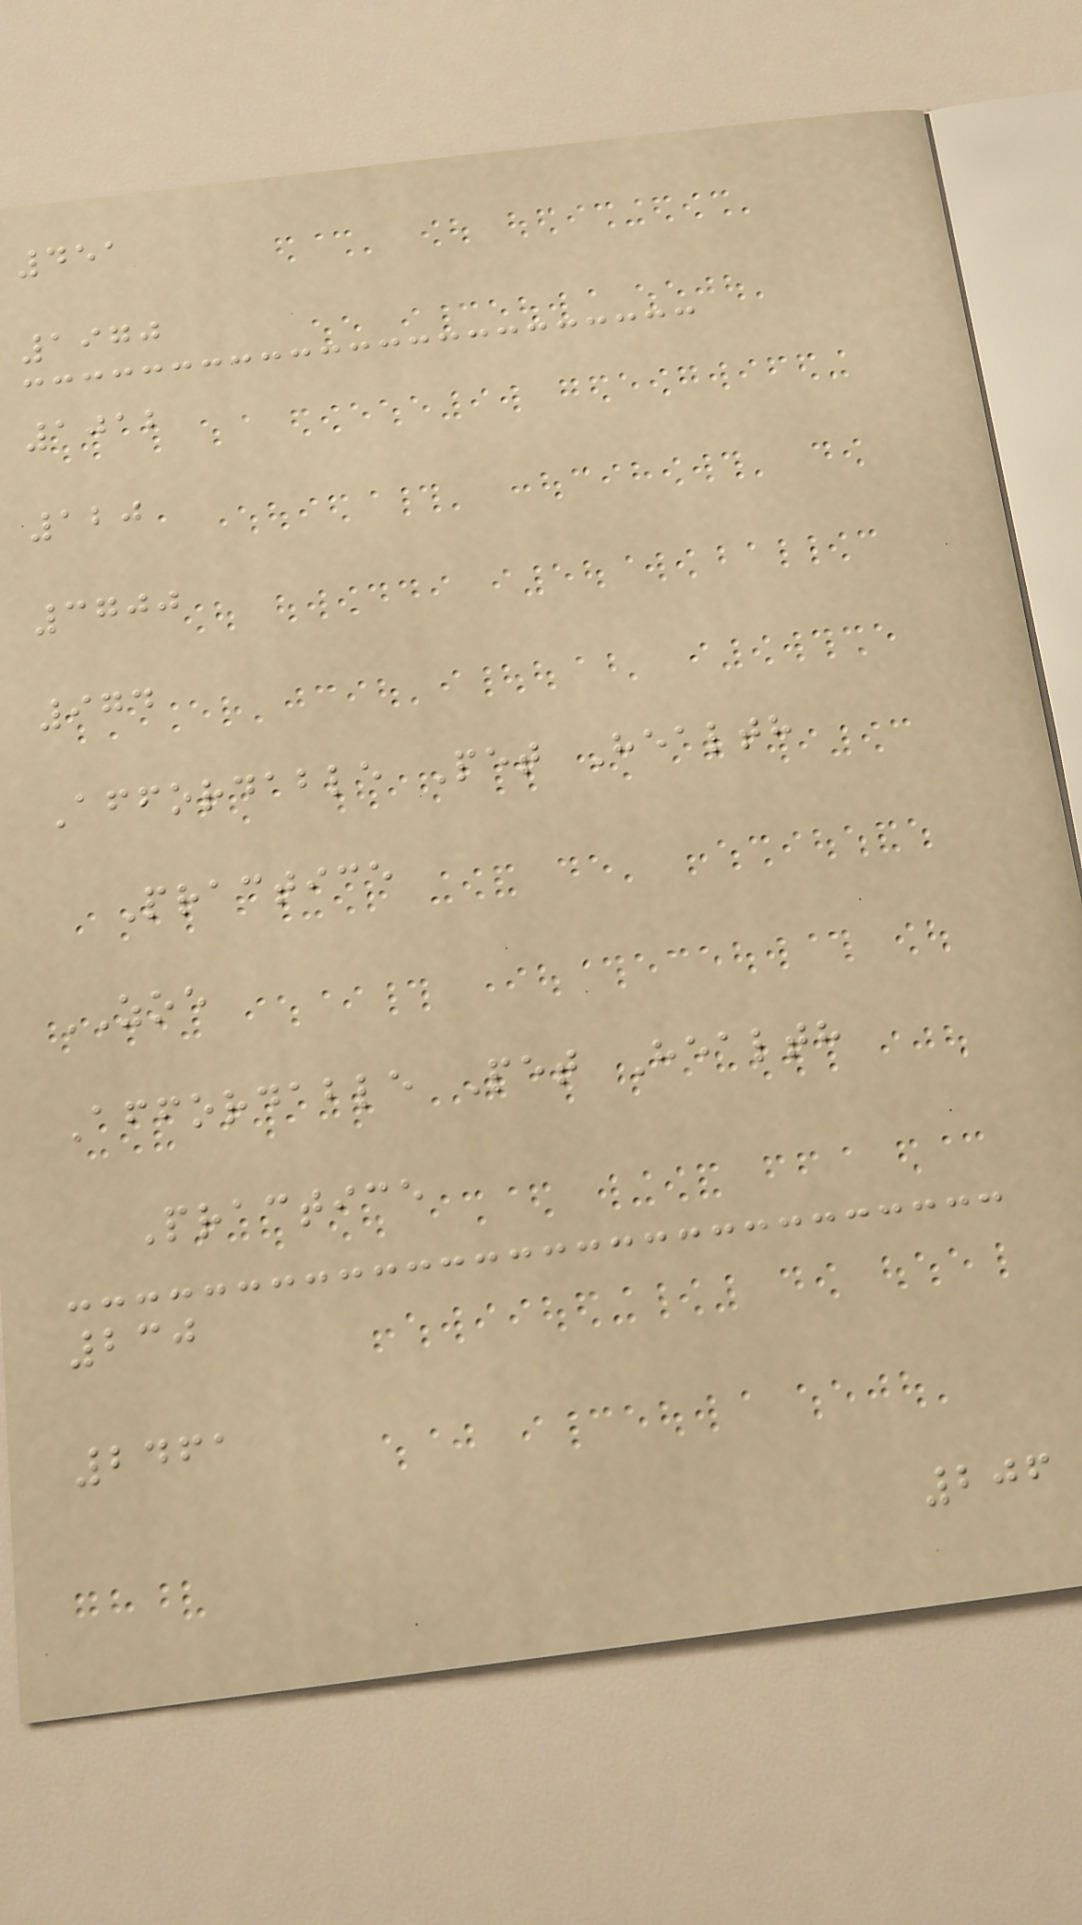451
1970
1012
120
3700
974
Affordable Pet Health
Practice
ZOE
Affordable Pet Health
Practice
230
2461
206
